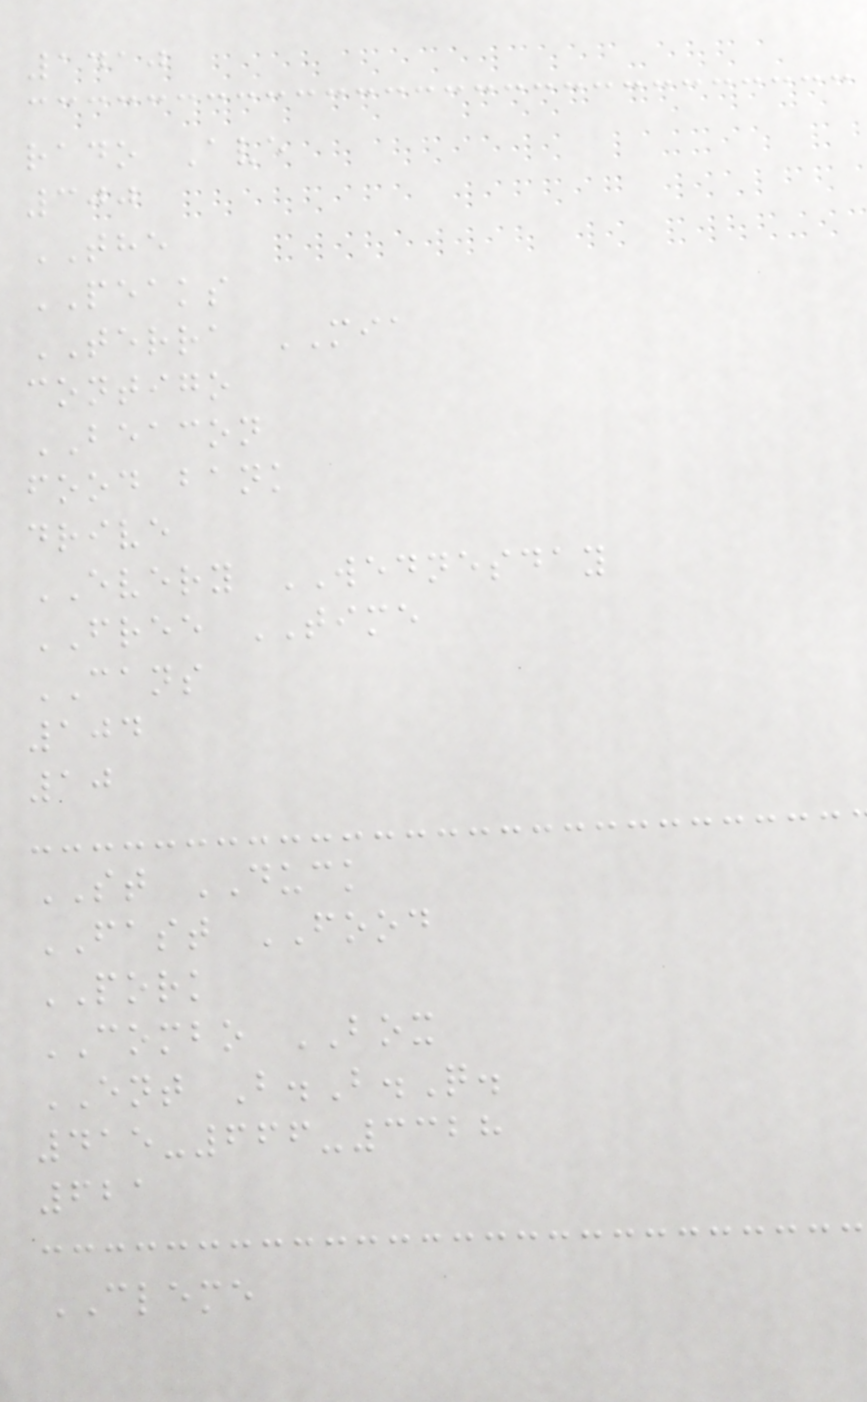1410
rado Ave
300
THE
PEAKS
TERRA MIA
contigo
BEACON
food bank
drive
EVERY WEDNESDAY
FREE TIME
CANS
104
10
ST DUCK
FAST FOOD
PORK
COMBO BOX
ENT B.B.Q.
415-666-3328
621
CLEME
